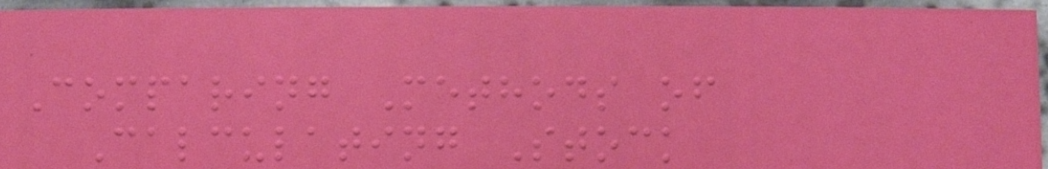Comparing Methods of
Calculating Stock
